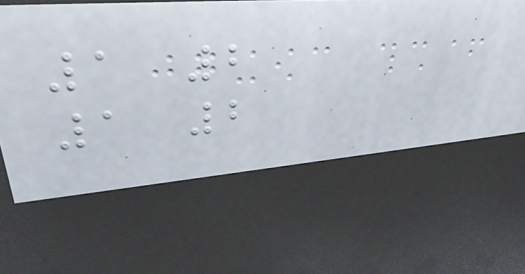1 2
1 2
